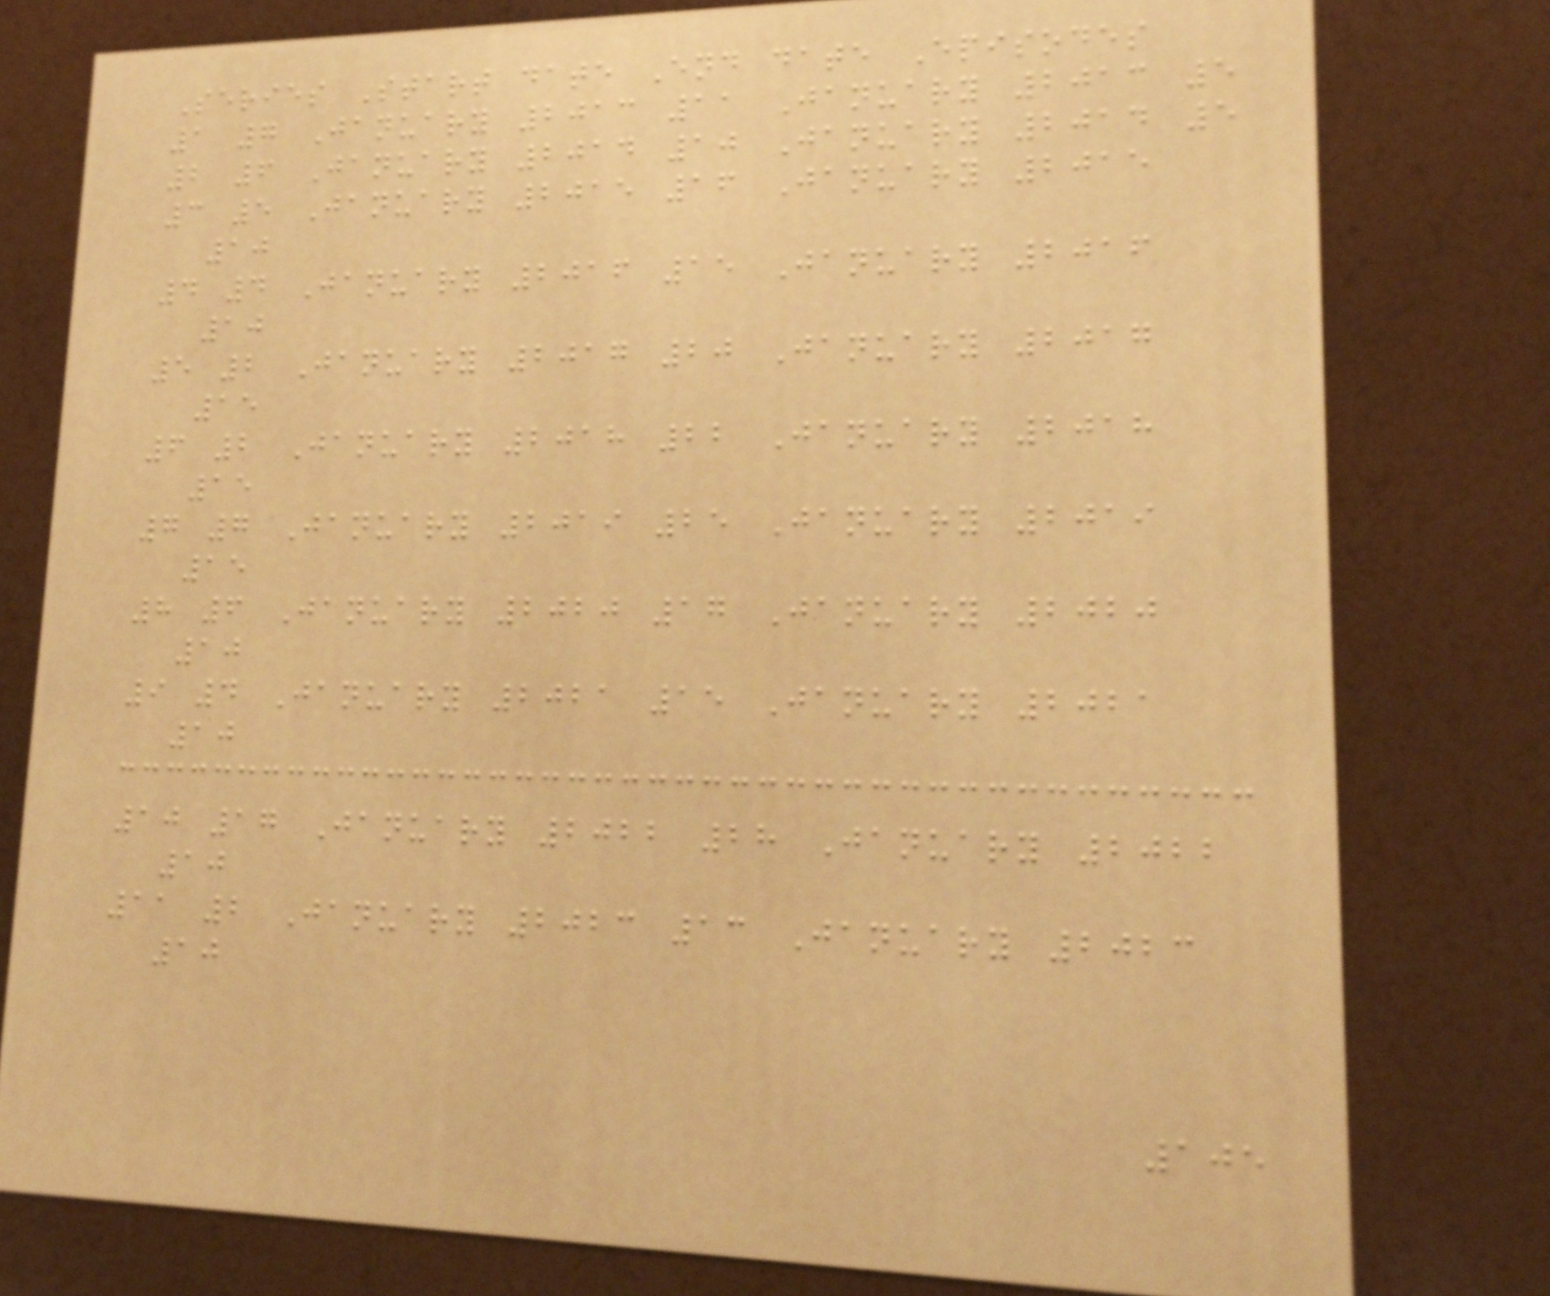Series Start date End date Episodes
1 7 January 2013 11 January 2013 5
2 6 January 2014 10 January 2014 5
3 5 January 2015 16 January 2015
10
4 4 January 2016 15 January 2016
10
5 2 January 2017 20 January 2017
15
6 2 January 2018 22 January 2018
15
7 7 January 2019 25 January 2019
15
8 6 January 2020 17 January 2020
10
9 4 January 2021 15 January 2021
10
10 17 January 2022 28 January 2022
10
11 2 January 2023 13 January 2023
10
105
